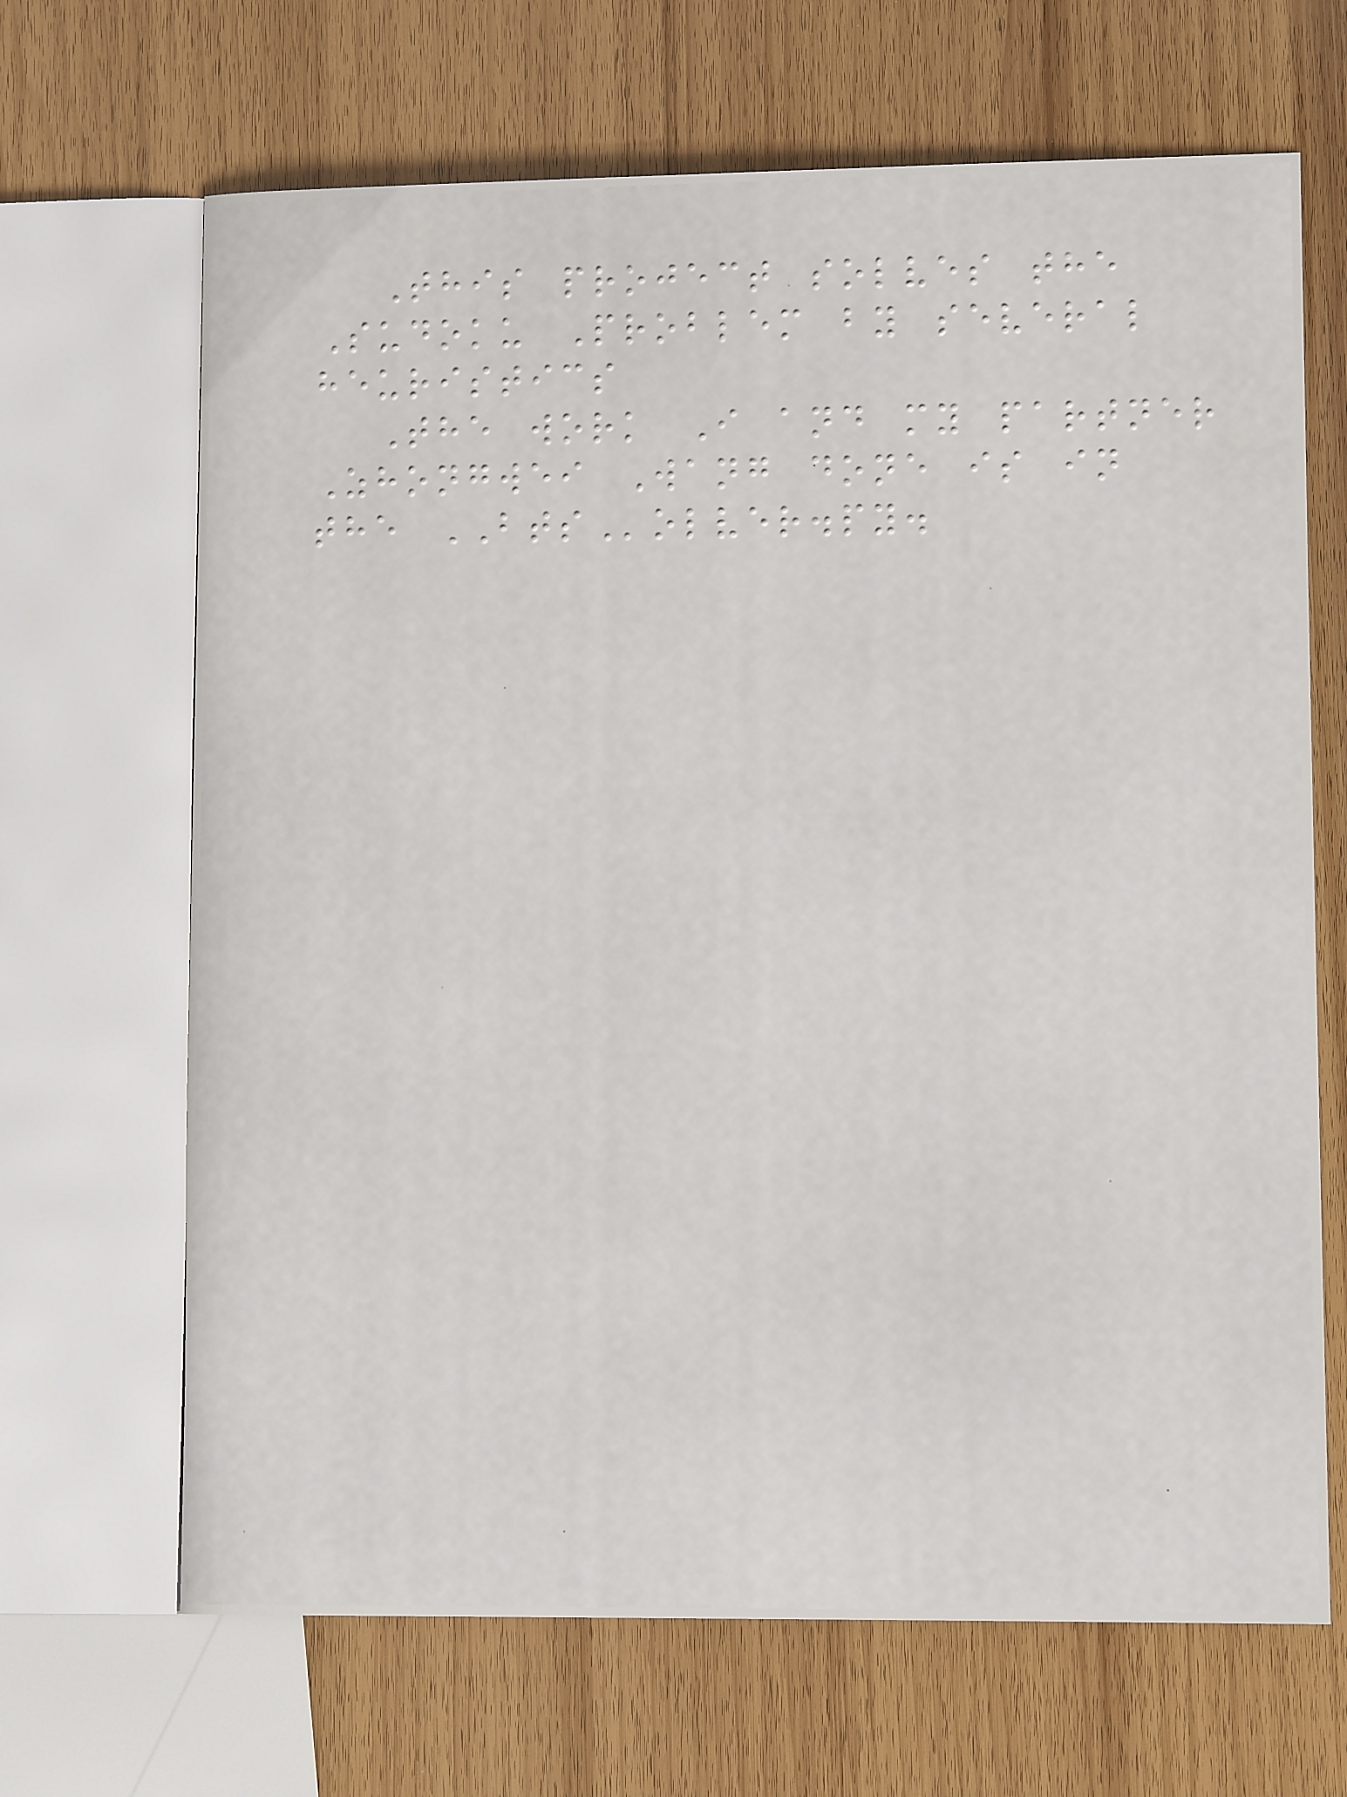This project solves the
Sudoku Problem by several
heuristics
The work I and my partner
Zhongwei Wang done is in
the BTSolver.py.
